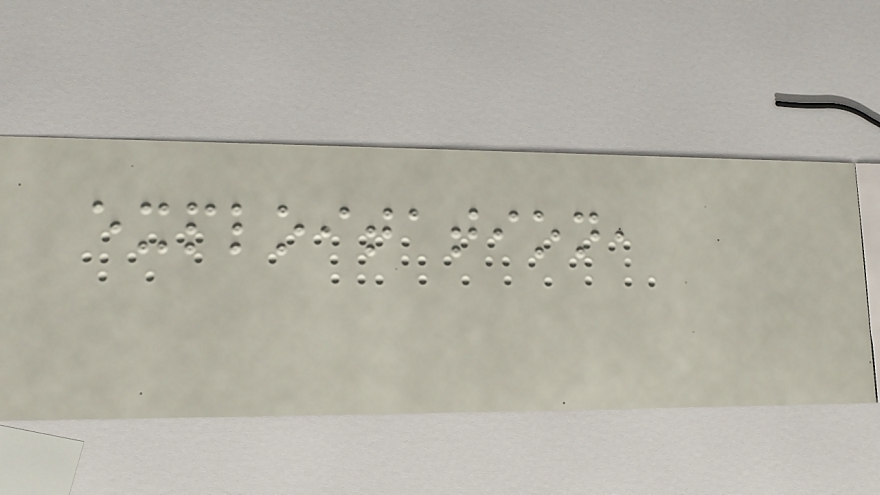exploitation,
